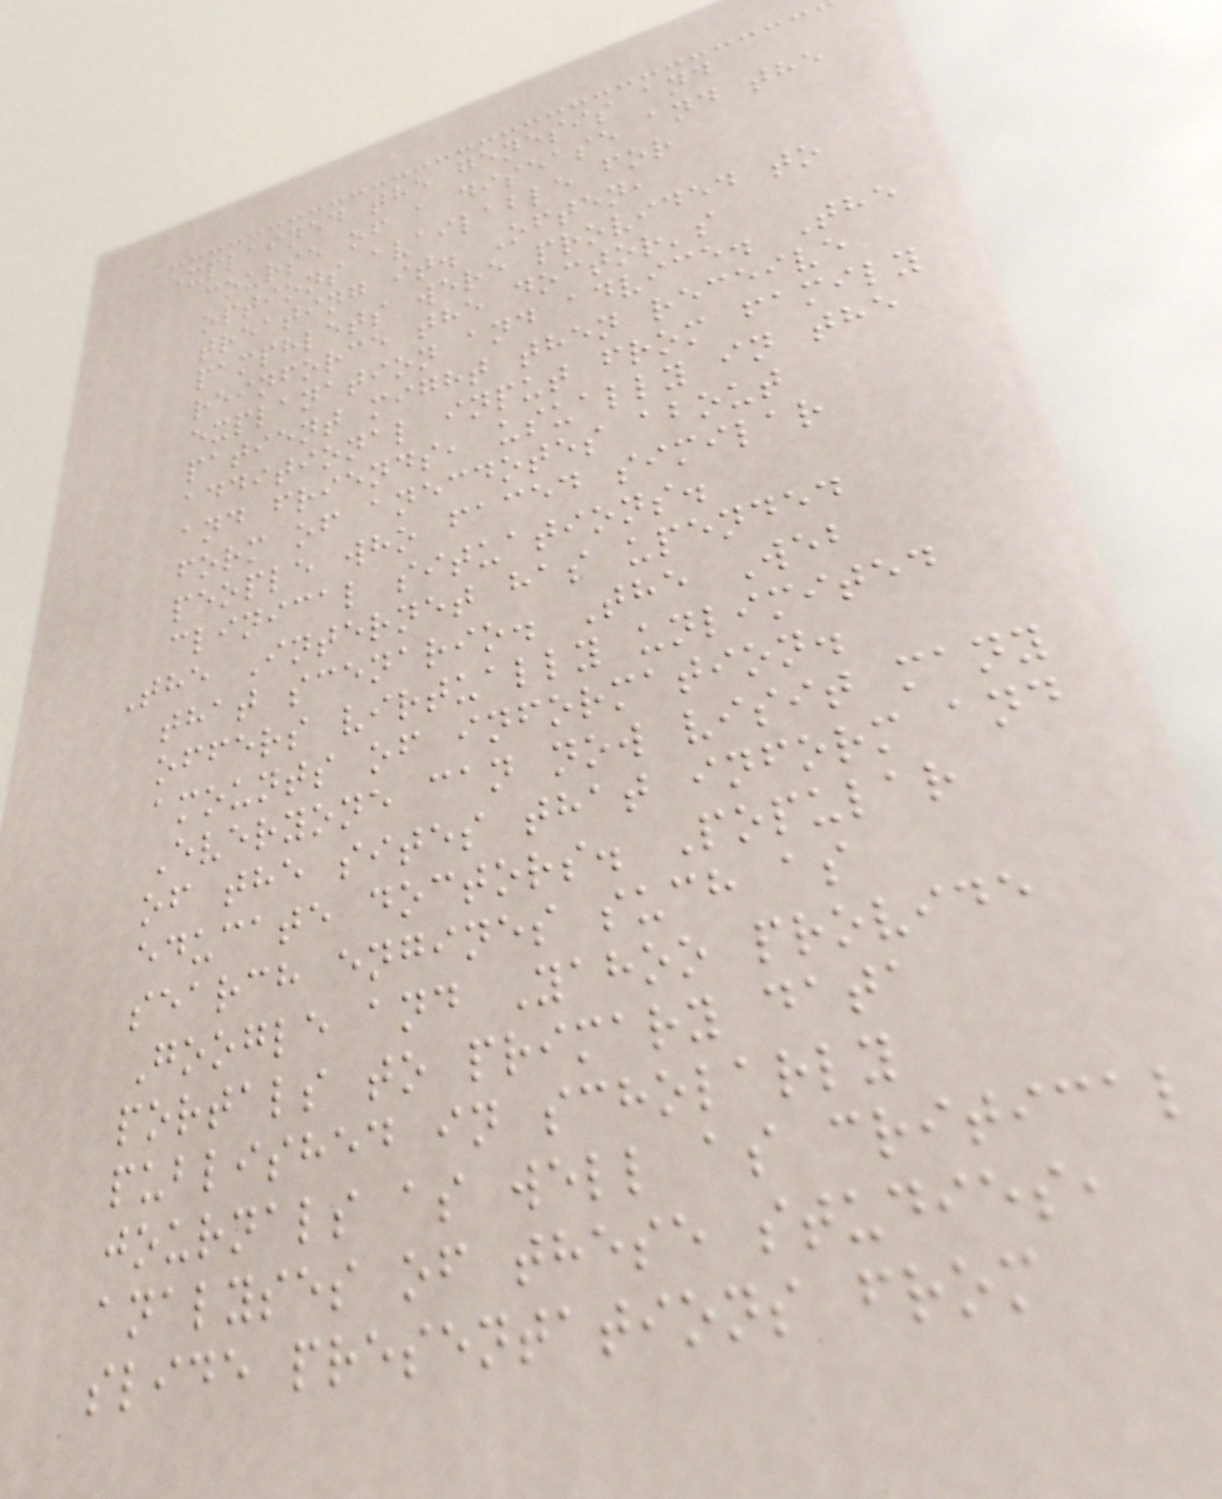explained the genesis and
course of a disease and the
options available for
treating it. Often,
pamphlets were provided to
reinforce the doctor's
explanation and advice. The
patient might then receive
additional input from family
and friends, usually in the
form of anecdotes about
people who faced similar
clinical situations.
The Internet has upended
that scenario. The Web
offers virtually unlimited
amounts of information.
Everyone can now visit many
of the sites that inform and
educate doctors. Popular
search engines such as
Google and Yahoo provide
portals to primary data
published in scholarly
journals as well as critical
analyses of these studies,
slide presentations from
